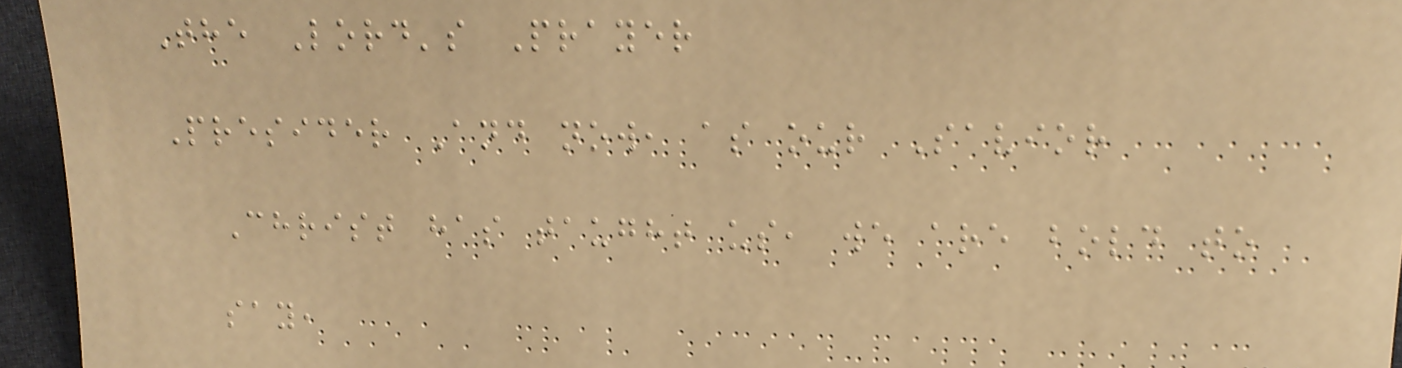The Lord's Prayer
Presider And now, as our Savior
Christ has taught us, we are bold to
say,
